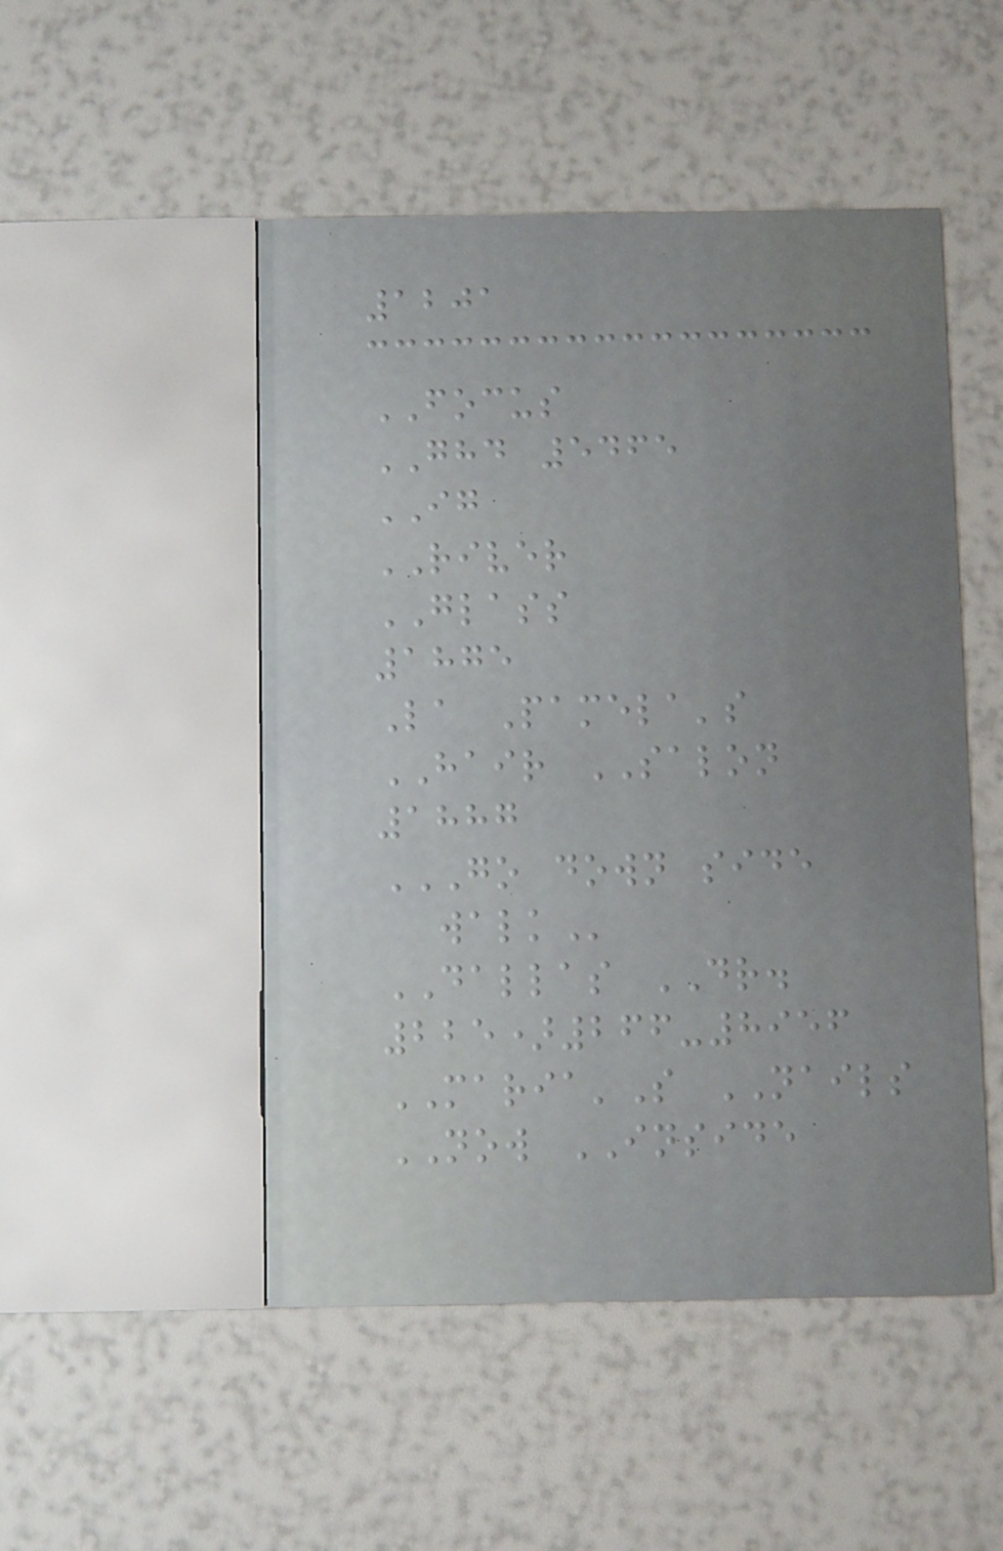1201
FOCUS
GHD 5465
IG
RIVER
GLASS
1875
La Pamela's
HAIR SALON
1887
GO DOWN SIDE
WALK
DALLAS DR.
225)266-8956
MARIA'S NAILS
NOW INSIDE
